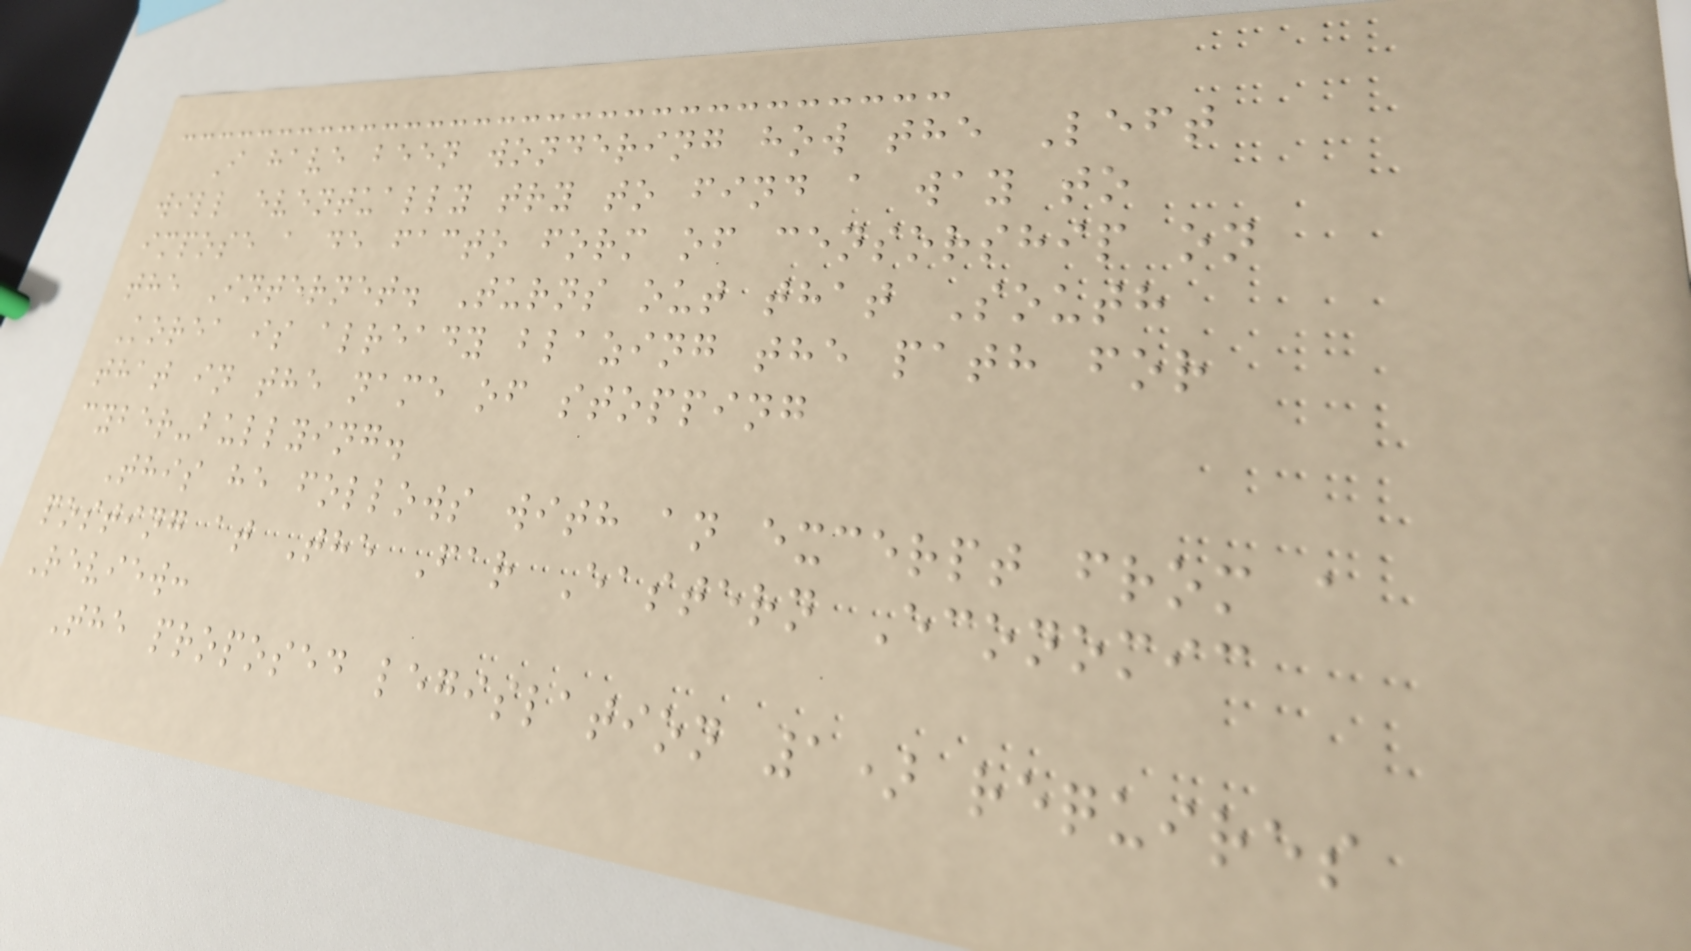I have been wondering how the Left
will eventually try to find a way to
impose a de facto form of censorship on
the Internet. Turns out that South
Korea is already blazing the path for
that in the name of stopping
cyber-bullying.
This he follows with an excerpt from a
posting at The Far Eastern Economic
Review:
The proposed legislation 1) requires
